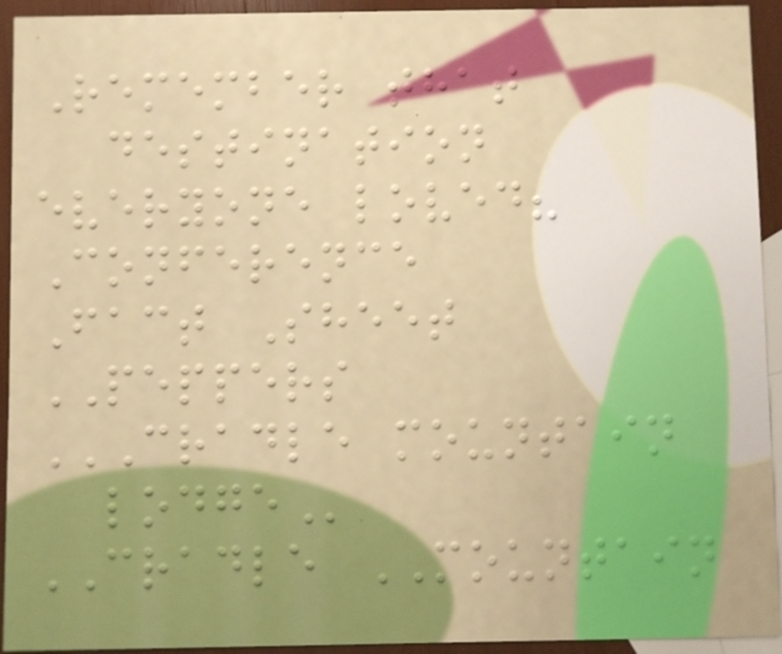Remember that
destination
everyone loved?
Conference
Fact Sheet
PEPPERS
CRADLE MOUNTAIN
LODGE
CRADLE MOUNTAIN
